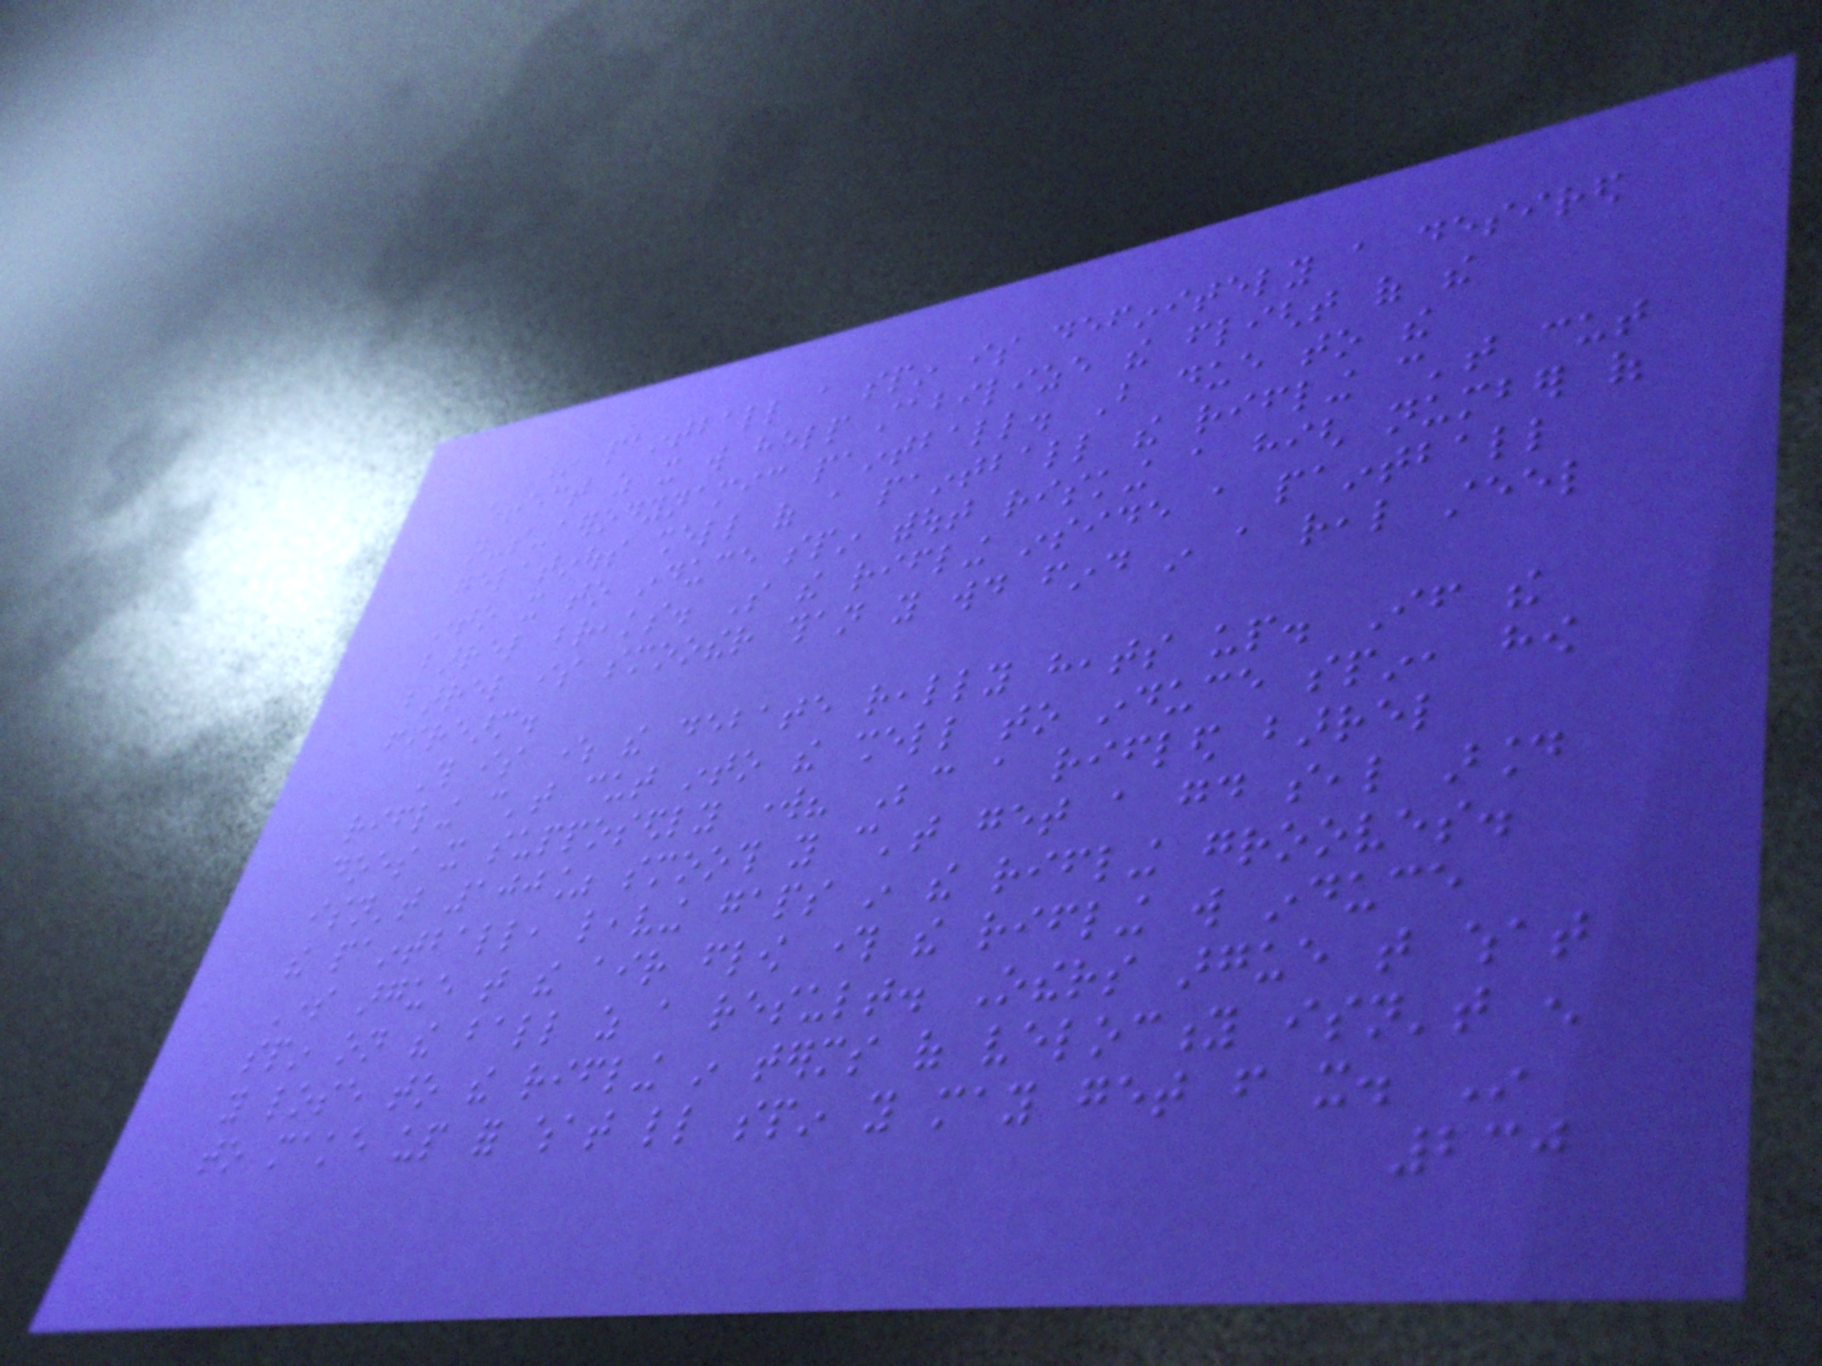In paintball a spin is definitely a desired
effect as it will help stabilize the flight of the
not-so-aerodynamic paintball. But due to the
gelatinous shell of a paintball the rifling can't cut
into it to induce spin without risking a high number of
barrel breaks. So the rifling inside a paintball
barrel is smoother than you would find in a real steel
firearm.
This is where the debate really heats up. If the
rifling can't cut into the shell to induce spin, how
does it supposedly work? Because a rifled barrel
isn't 100% smooth you can't get a good seal around
the paintball, leaving gaps in the rifling grooves.
Some argue that the air flow through the rifling will induce
spin on the ball as a result. Others argue that what
you lose to the rifling in terms of velocity isn't enough
to make up for what little spin you may get from it. In
230
